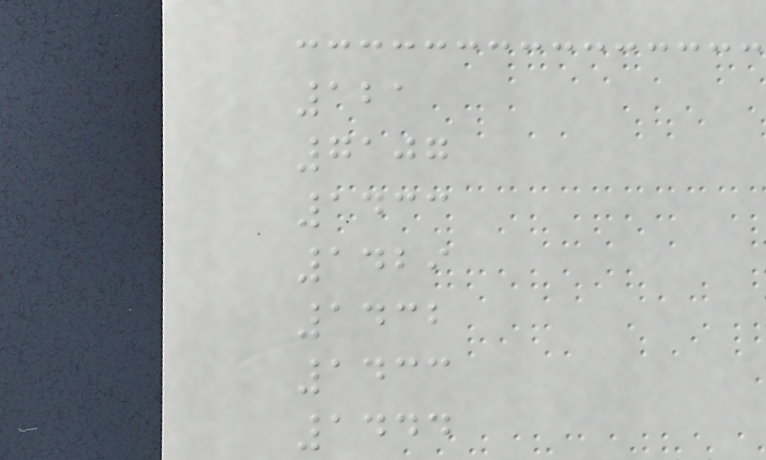121
7107
1433
1429
1432
1433
1444
